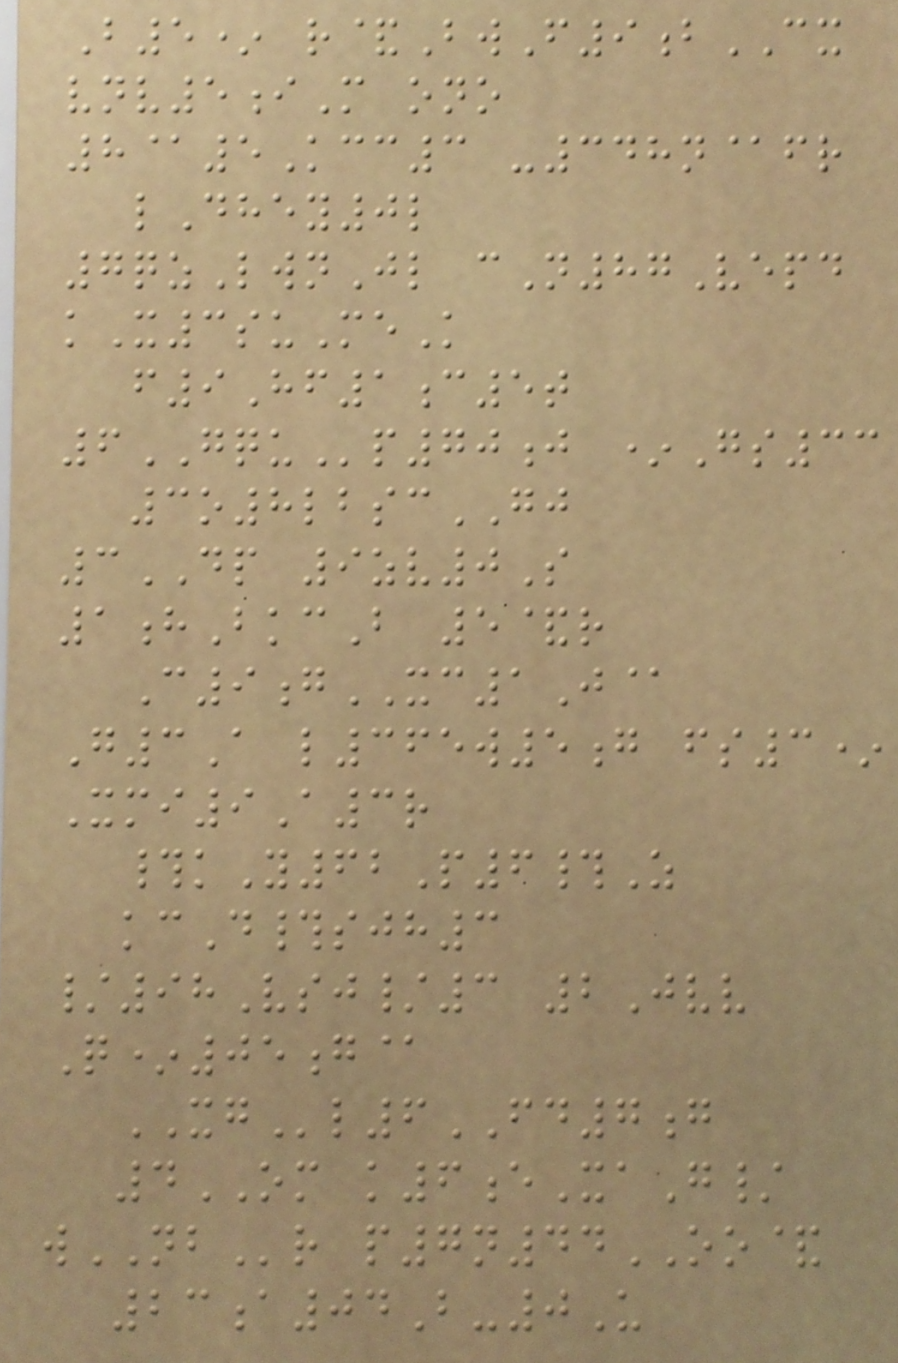B5* r&BwF9bCX
vnv5iM ono
8@5Kcc3 -348n@fr
lDhey0l
7qzLwnJl cN87Vepd
kX3suMeK
f9Hf1c5t
6GQUp70j *Gs33
3o8lbscGJ
3DP 9zv0S
1hBkcB 5&r
C9gXC1J@
G3A l365w5g fs3*
Xmi9A3r
#kY62P6#Z
kcD#sjh3
/98Vsj/3 2Jvv
Q*05g@
XGl6FD7g
4OM k6eXaG/
wNBr p7n44OO&
23a04B-0U
